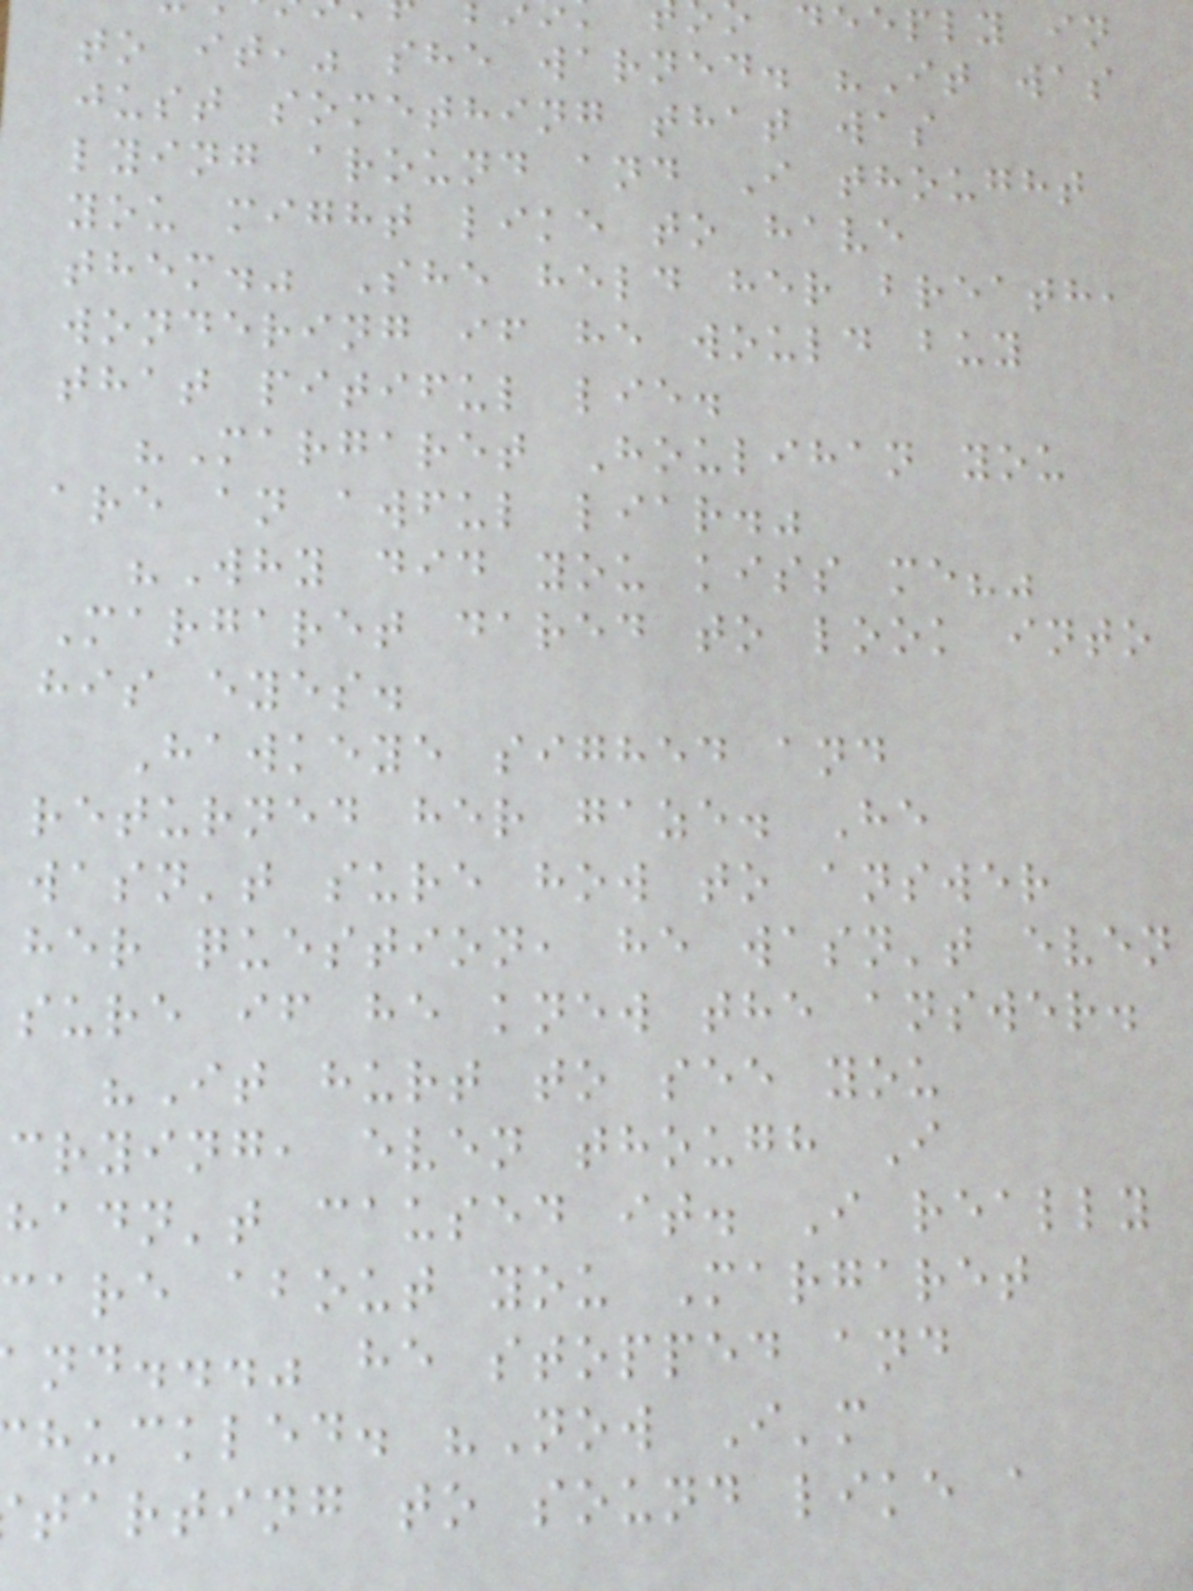deeply in
to it," she warned. "It was
just something that was
lying around and I thought
you might like to have
them." She held her breath,
wondering if he would buy
that pitiful lie.
"Margaret Houlihan you
are an awful liar."
"Why did you kiss me?"
Margaret dared to look into
his eyes.
Hawkeye sighed and
returned her gaze. He
wasn't sure how to answer
her question, he wasn't even
sure if he knew the answer.
"It hurt to see you
crying, even though I
hadn't caused it. I really
care about you Margaret
nd..." he stopped and
huckled. "Now I'm
tarting to sound like a
